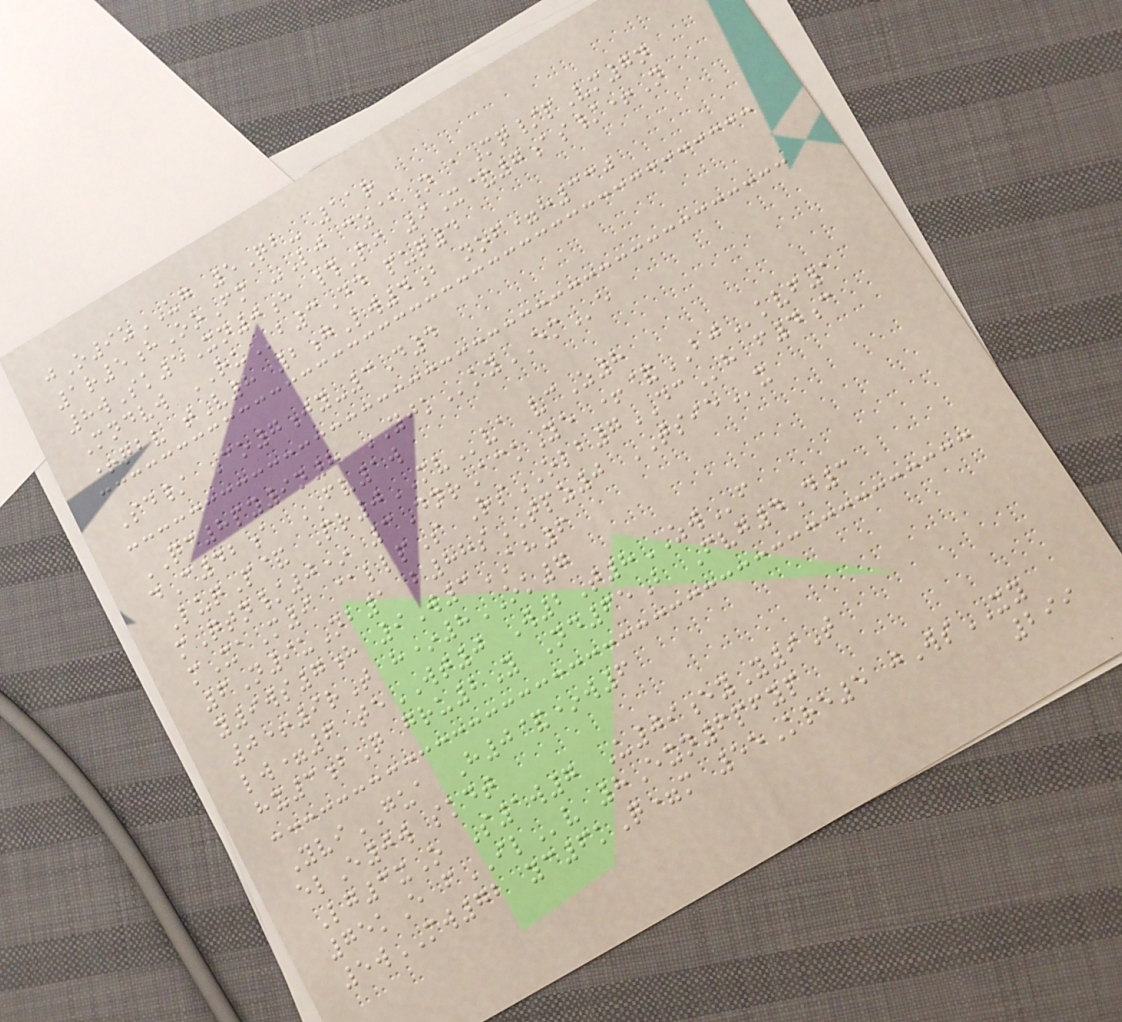jO9zUG 5Qb- 11r
1r5hOoFm -Lj cz@N aMq/pVm7n
8wSk5Xn0h #Pi 9X&7as/+N
Mndvw RUb3Dd puq4
+qbv tV8 2gLw4b nof=h330
Sd/ Co7jy-3D4
QC8py9n8 YJKkyEMe
dC42a FV1w
LuqP& Pr0MVva vcZ8
mQtn/0* 3DnrAckYe +&BJkvf1
mXaM9 @llpS RsOLB7DCh f4c
6N9uNb1 b88sTPZ0 TSIEx
y9ws7h 9W3AH6
0+9rT h*8OK7
lw=6 teWT0 W2T8ZWf
hx3bQ gru2Y Nd65B Fvg4D3
YviGUA H0&*w6
elE0w skdt
Lg3xO S1w7 U09eyY9T
75kE fILv 8Exn6pfyp
5wMW72 yc6kQ=m 55Kre5 jWsXY
299
